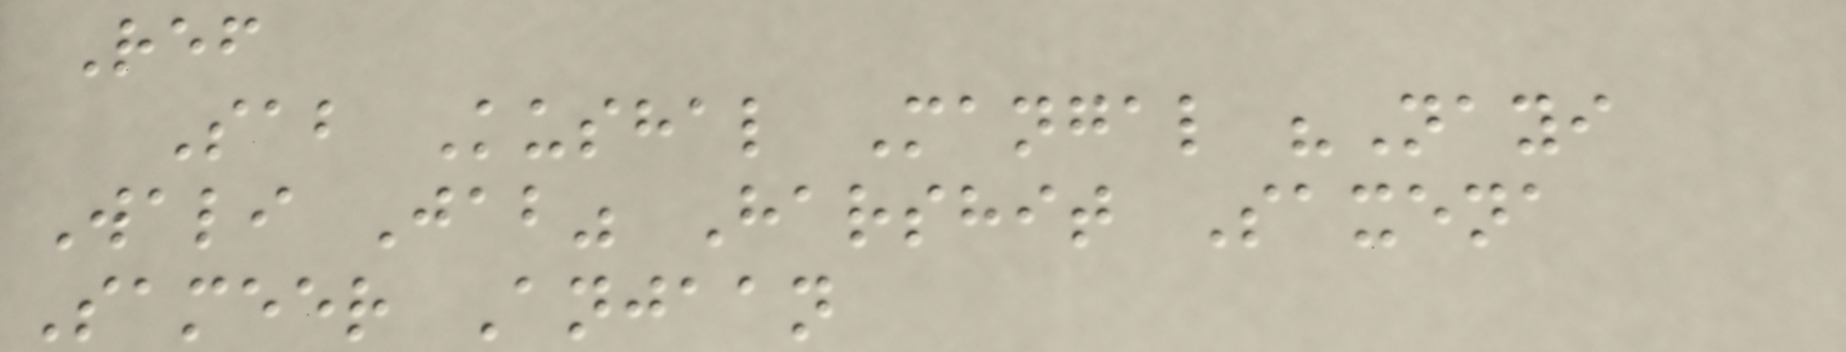Ref
Sab Kushal Mangal "Nayi
Wali Jab" Harshit Saxena
Sameer Anjaan
